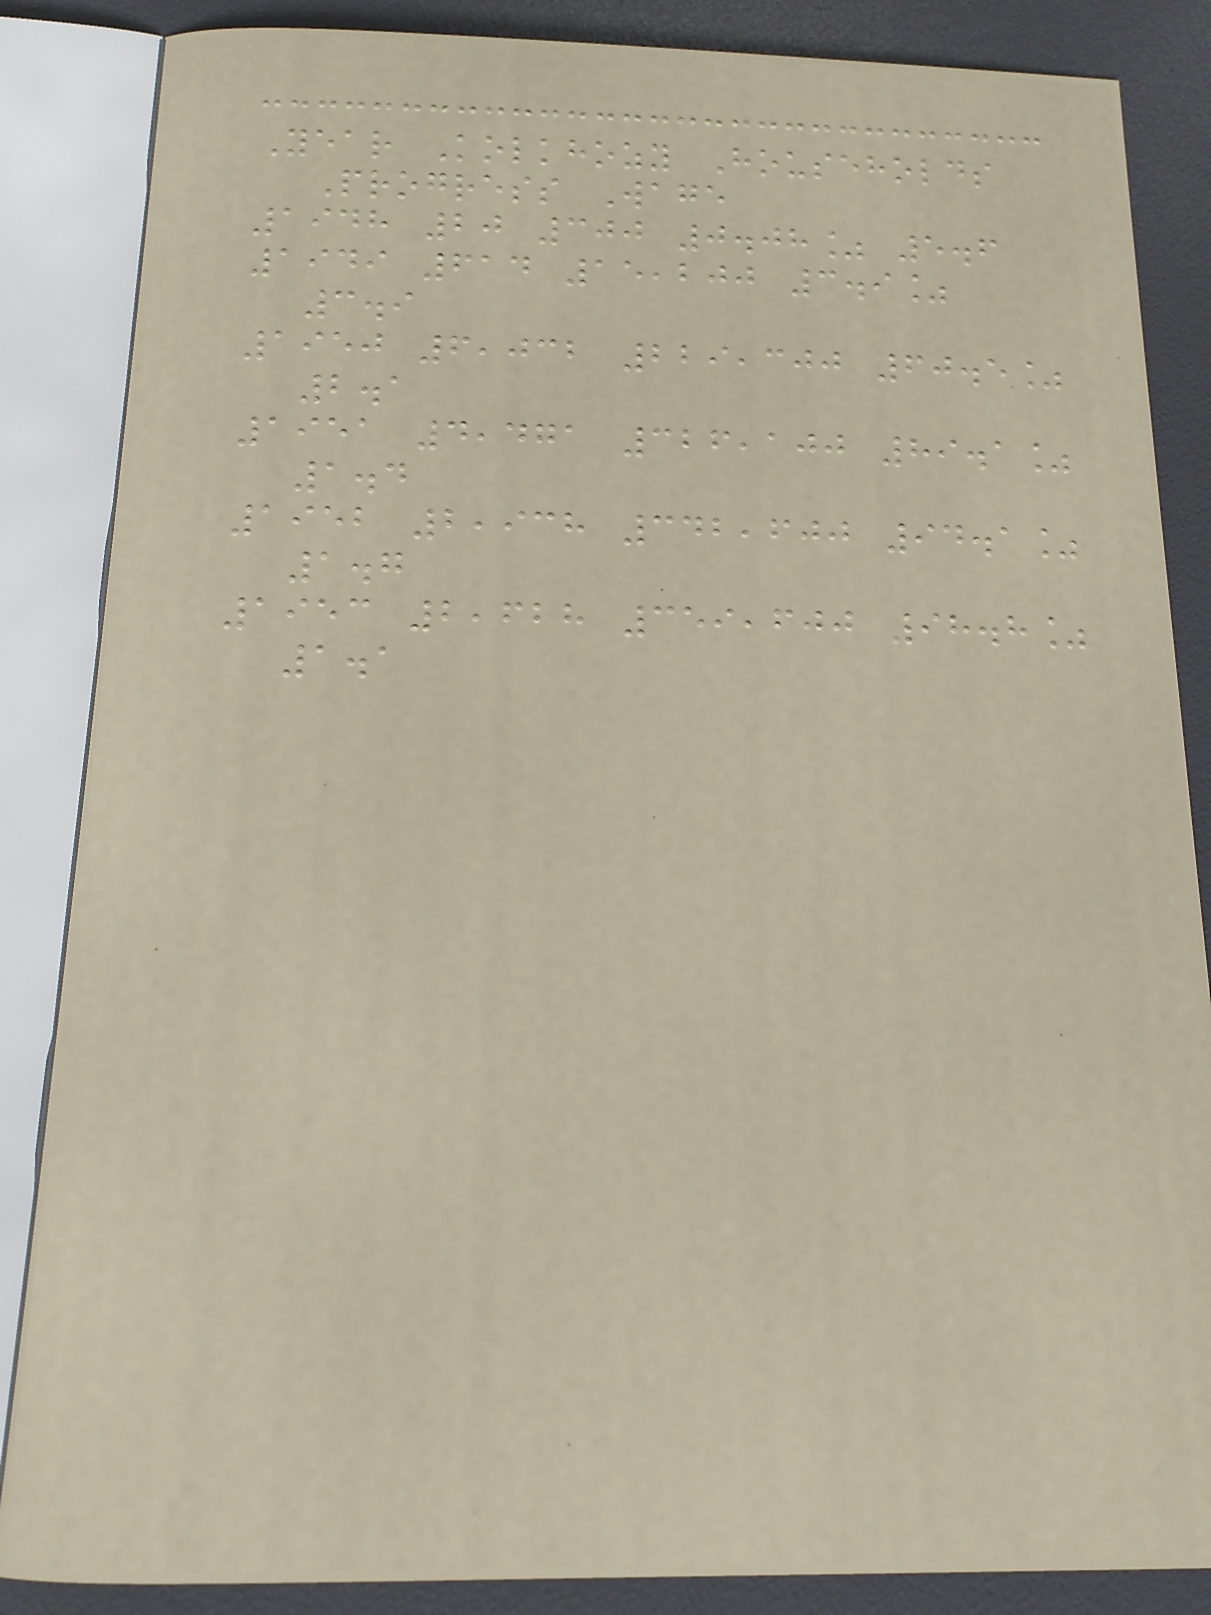Year Kolkhozy Households
Progress Wage
1948 20 300 0.08% 5.6
1949 614 15,200 3.9%
3.9
1950 6,032 229,300 60.5%
2.1
1951 4,471 326,100 89.1%
1.4
1952 2,938 342,600 94.1%
1.7
1953 2,628 359,600 98.8%
1.1
